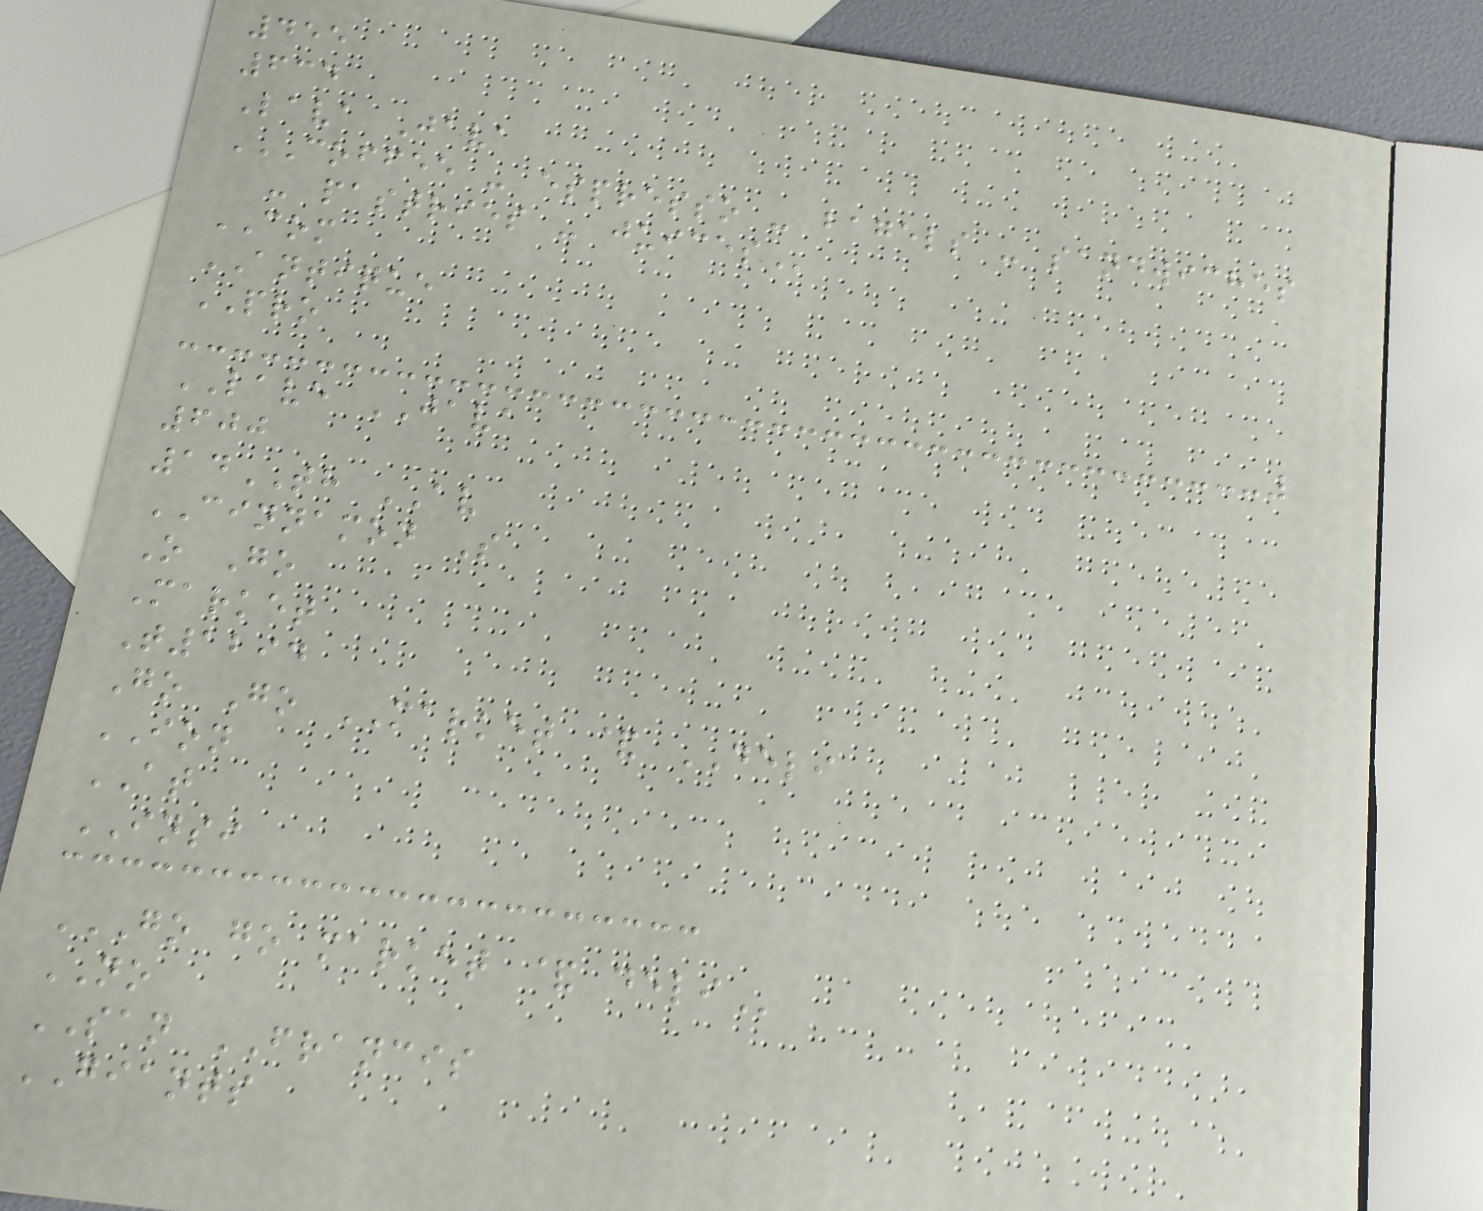455
634
Lava Java
COFFEE - ESPRESSO - BAGELS - SANDWICHES
- PASTRIES - JUICES
COM
ANTIQUE
PRO
LAVE JAVA
600
14TH AV
CINNAMON S
O Go
Market
T1294
Go Go MARKET & DELI
ION
AT
INSI
GO GO MARKET & DELI
NO
SAN FRANCIS
GIANTS
